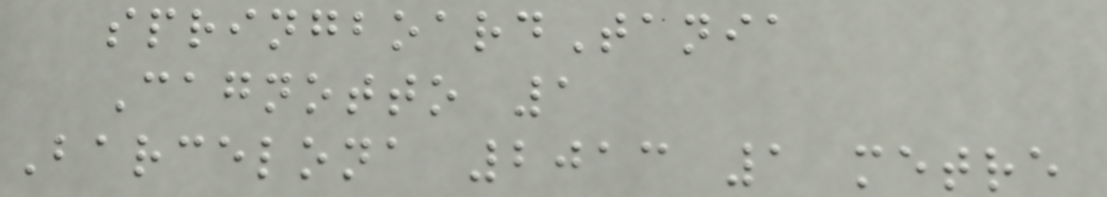springboardTania
Cagnotto 1
Barcelona 2013 1 metre
